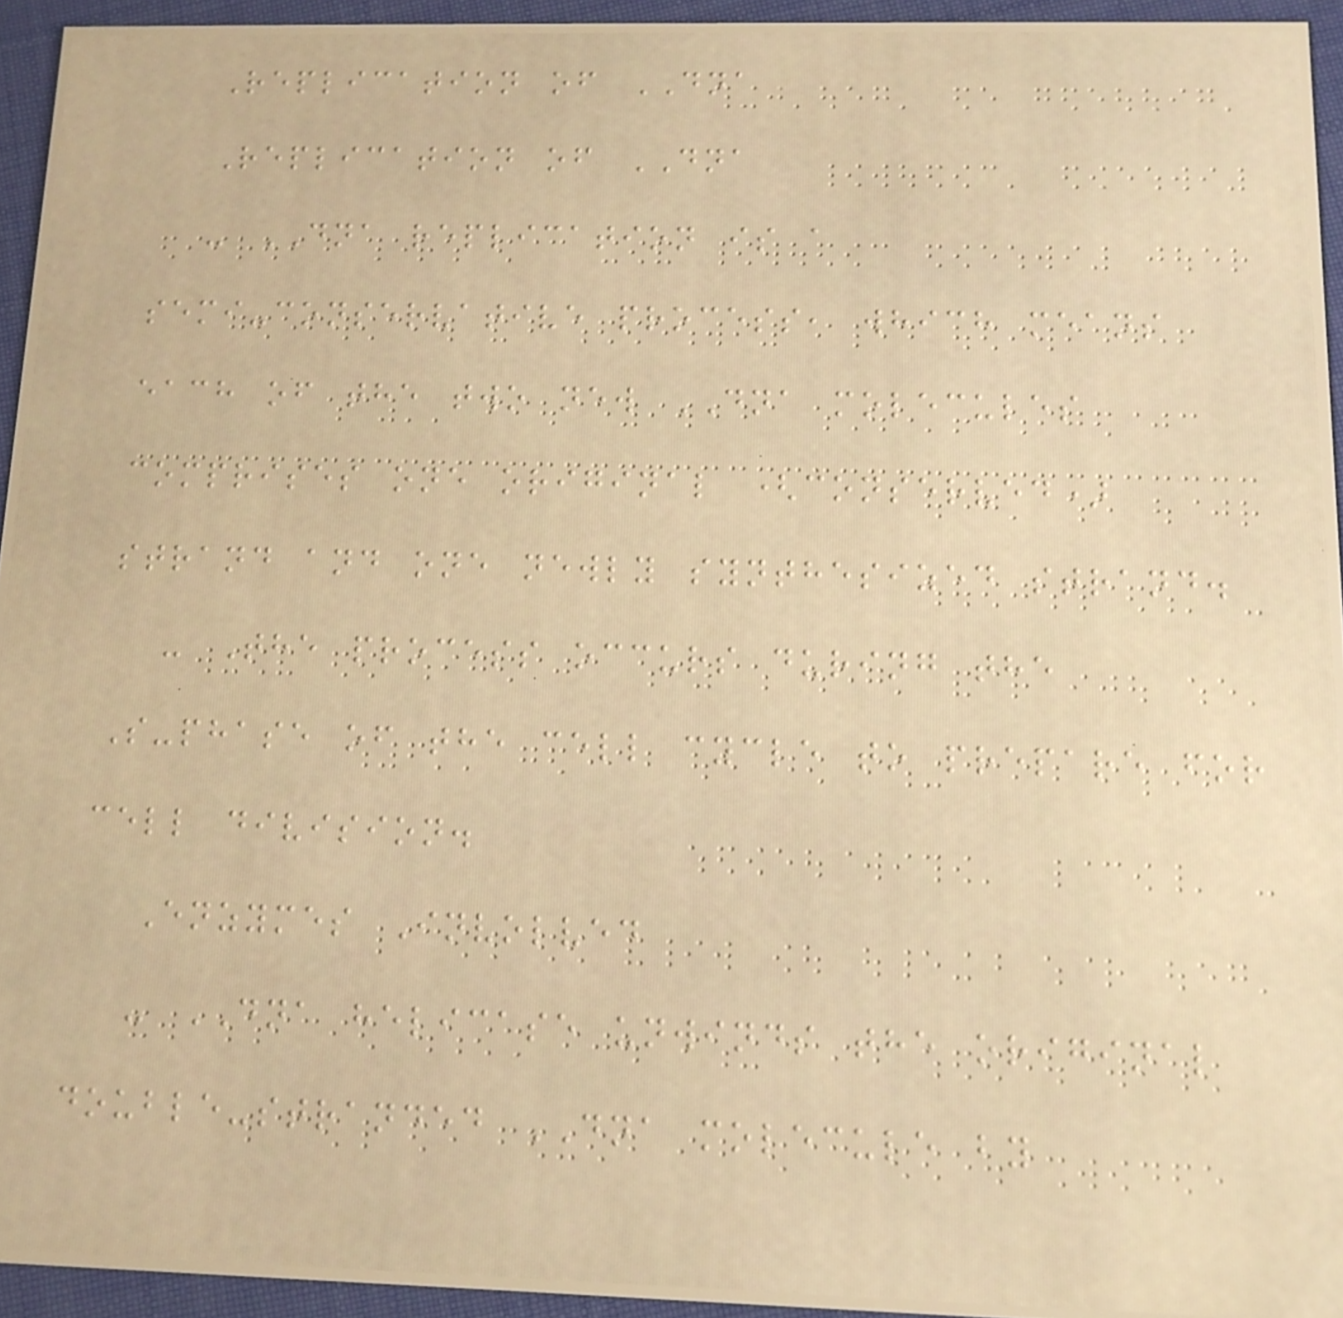Replication of DNA
Replication of DNA
- DNA replication is a
semi-conservative process, which means
each of the two new DNA molecules
comprises one original (conserved)
strand and one newly synthesized strand.
- The process occurs during the
S-phase of the cell cycle to prepare for
cell division.
Enzymes Involved
- DNA helicase unwinds the original
double-stranded DNA molecule by
